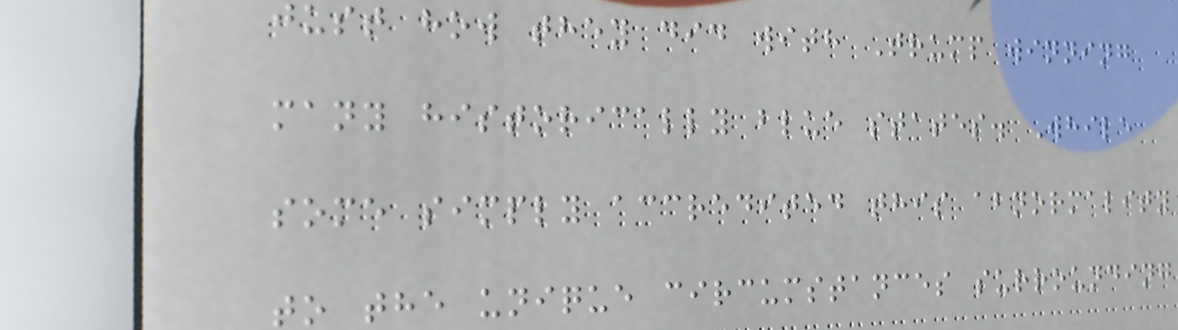just how they did with Trump winning
many historically blue states. While
some simply accredited this abnormality
to the unique circumstances surrounding
